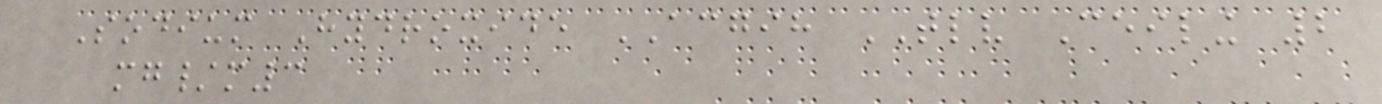Sodium Hydroxide ACGIH TLV Ceiling 2
mg/m3
